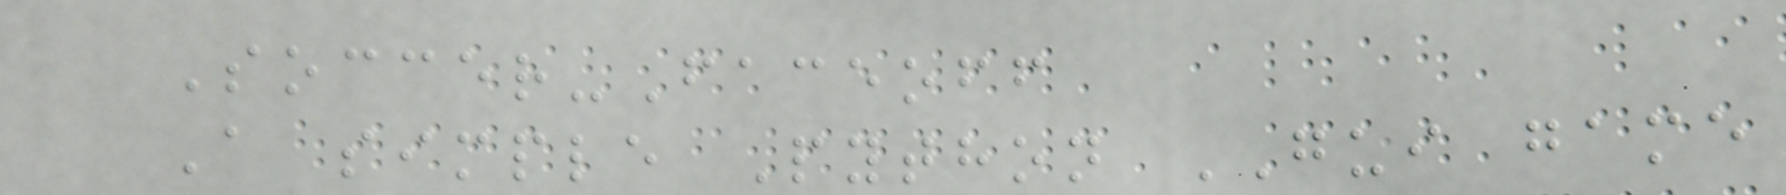Soccer-Faceoff
A simple Python GUI game
